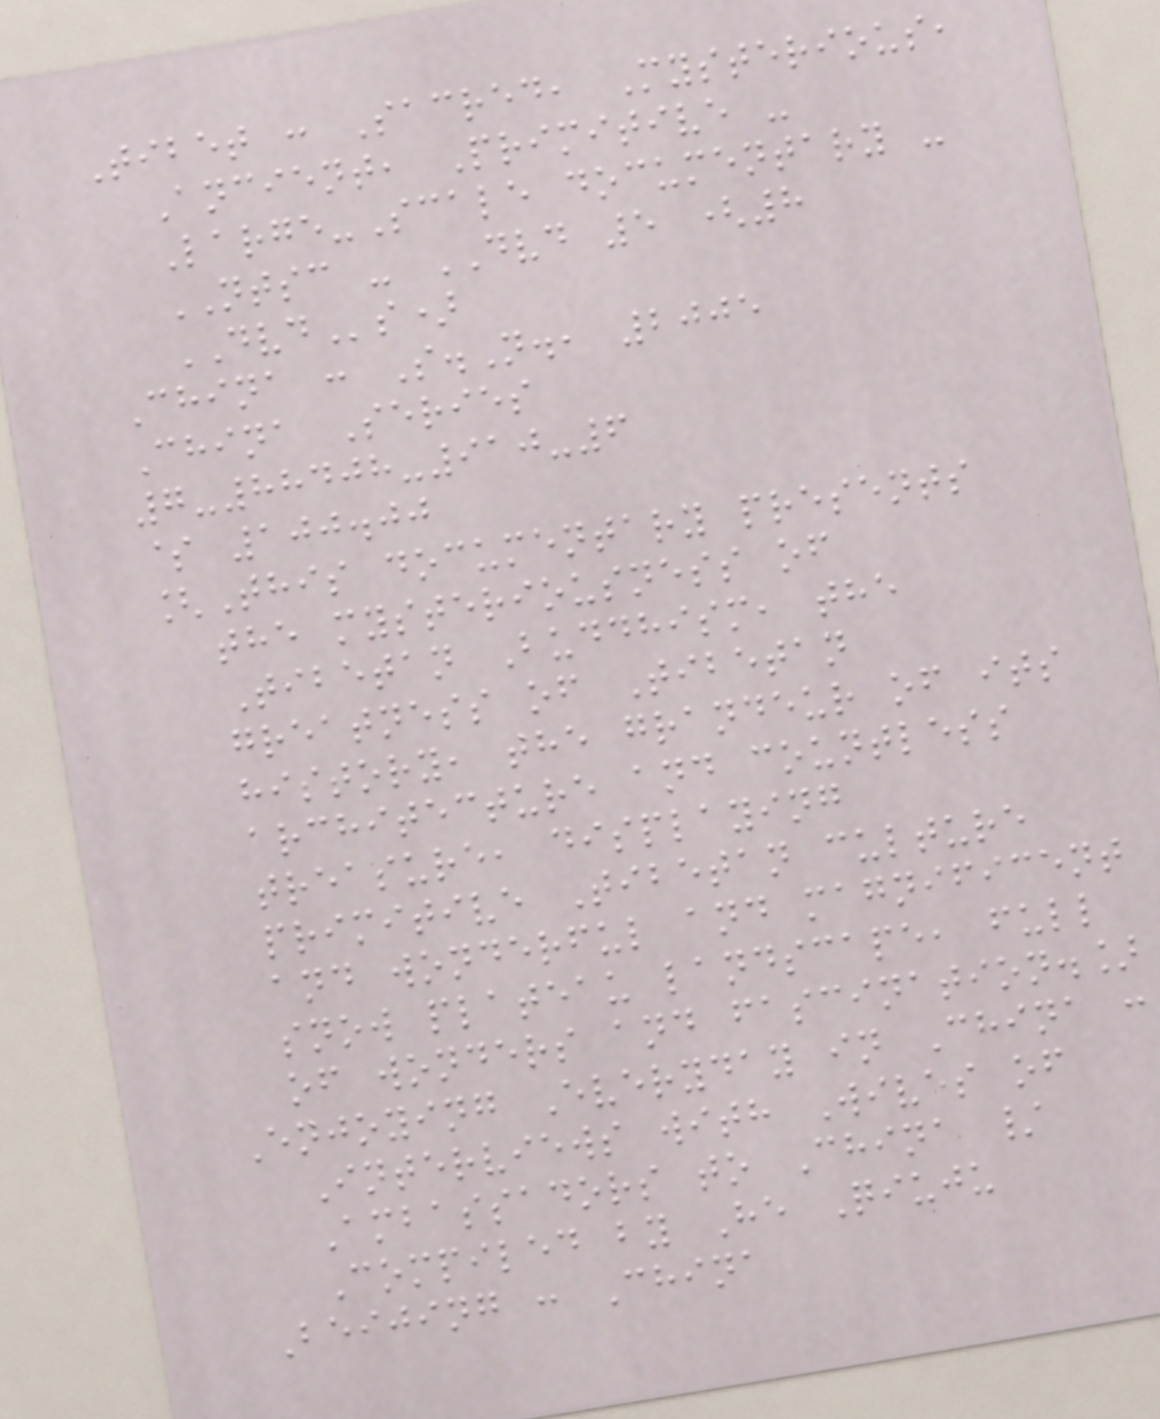Tibet : Sacred, Mysterious,
Ancient, Primitive -
Large-Scale documentary -
NTSC - DVD 5 (8
DVDs)
China : S.N., 2005
China Series
7-88408-910-6
$ 100.00
[This documentary presents
the mysteriousness of
Tibetan Buddhism, the
greatness of Tibetan
history, the grandeur of its
architecture and countless
treasure, displaying
primitive Tibetan culture
and wonderful and magnificent
snow plateau landscape, full
of wonders and fascination.]
Enjoying Everyday in China :
Interviews with Wives of
Ambassadors to China /
Compiled by He Qiuju
Beijing : China
